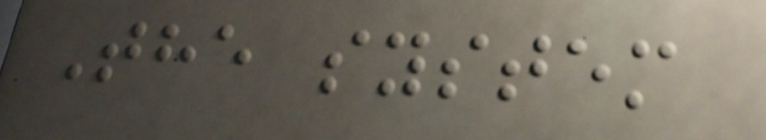The system
